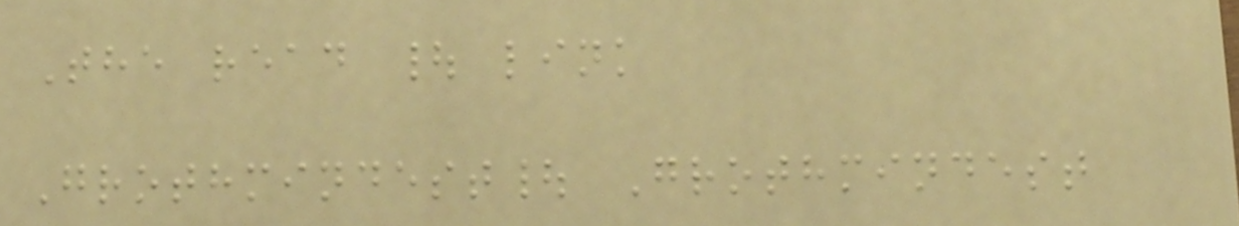The read | link
Grothmindest| Grothmindest
